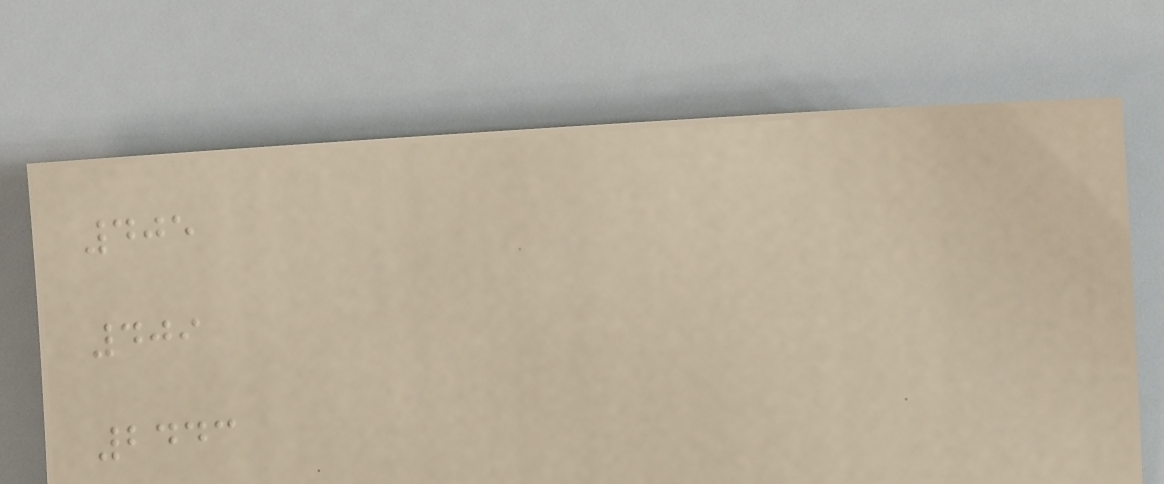405
409
2443
